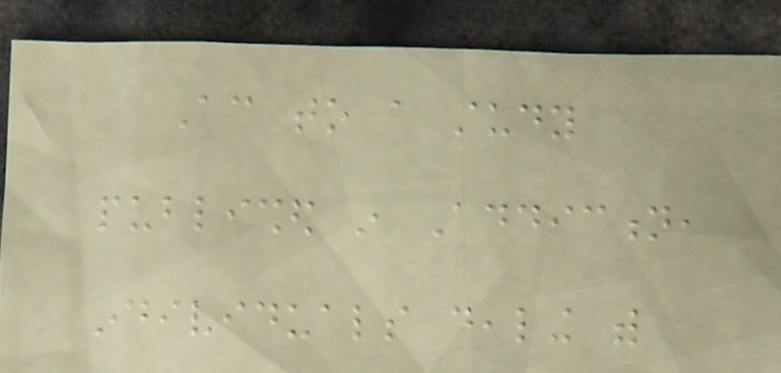According to a study
published in Addiction,
individuals dealing with
